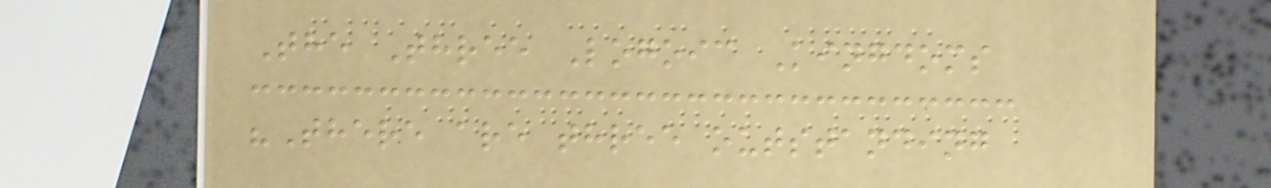The Three Logoic Kingdoms
"There are three outstanding
